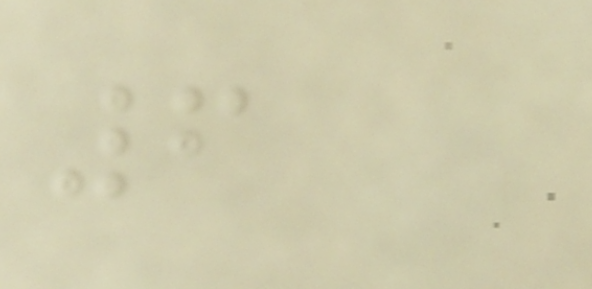6
